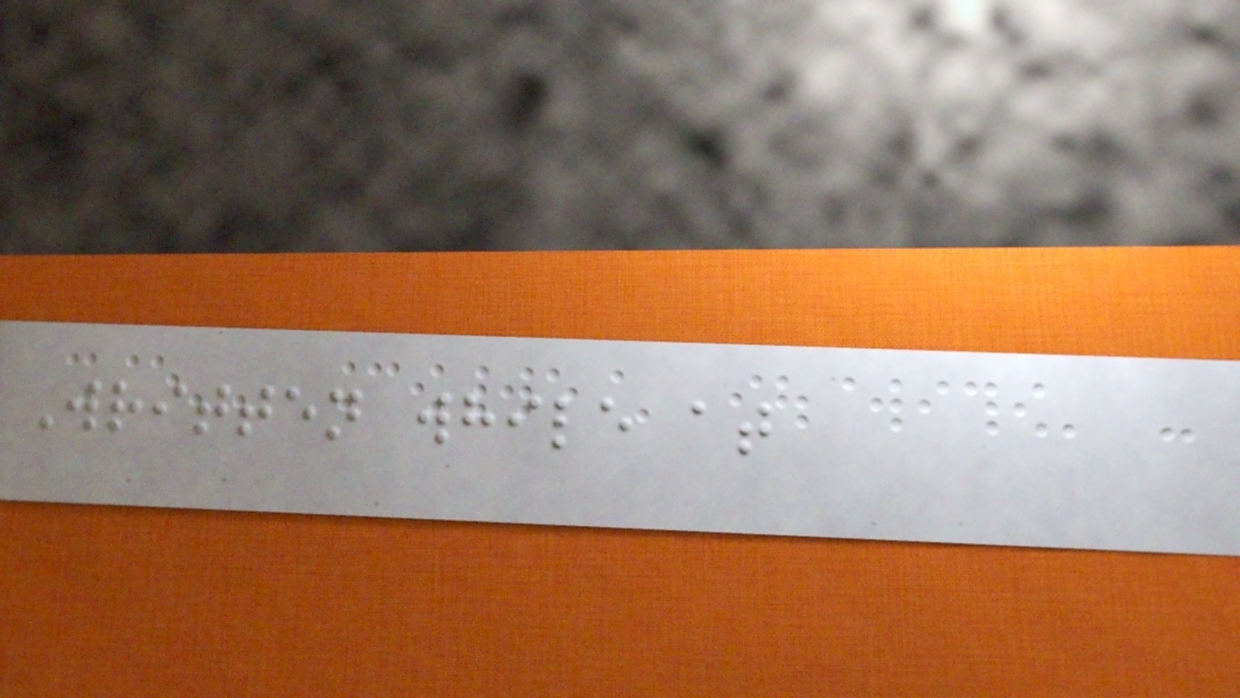Written while at
